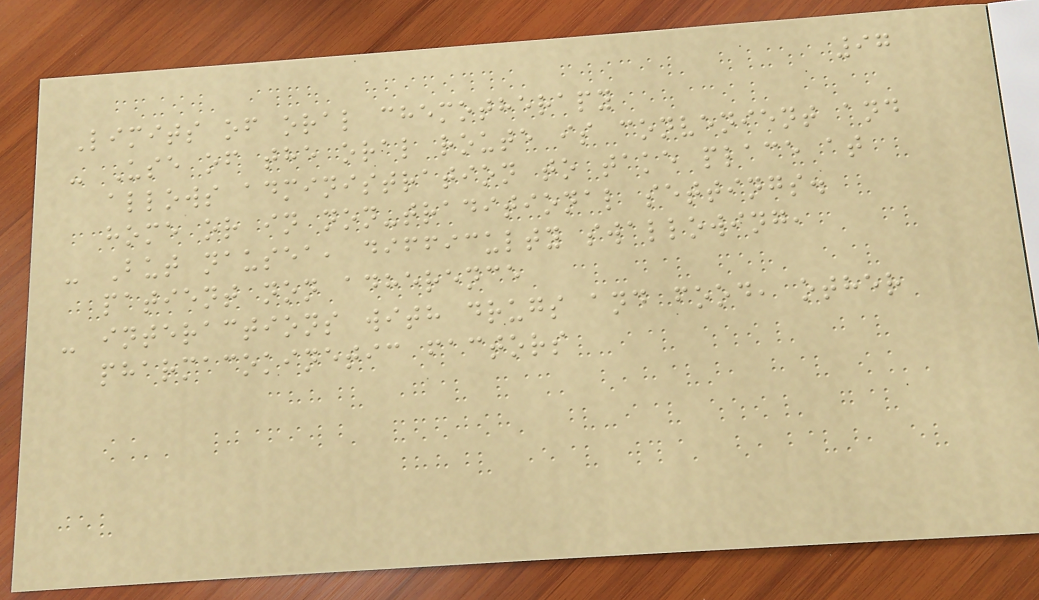97
Limits of oral chemotherapy
- Use of the oral route is convenient and
allows administration to take place at
home or in non-traditional settings.
- But nausea, difficulty swallowing,
patient non adherence
- interactions with drugs and food, other
pharmacokinetic factors
